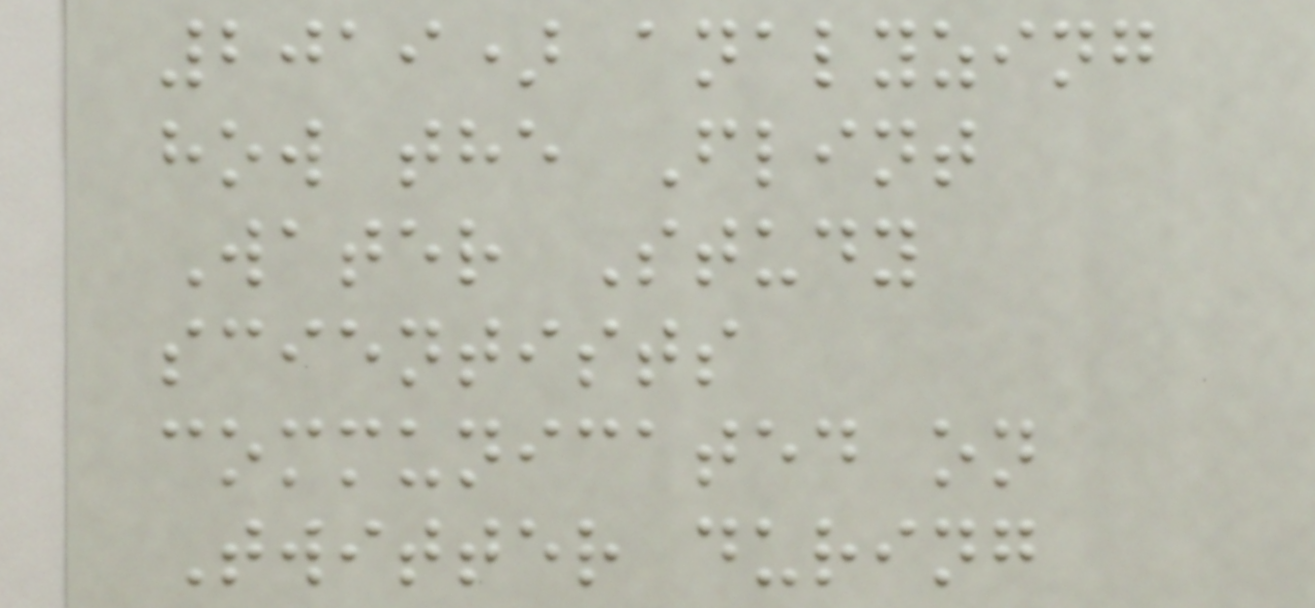2019) analyzing
how the Flint
Water Study
scientists
communicated on
Twitter during
